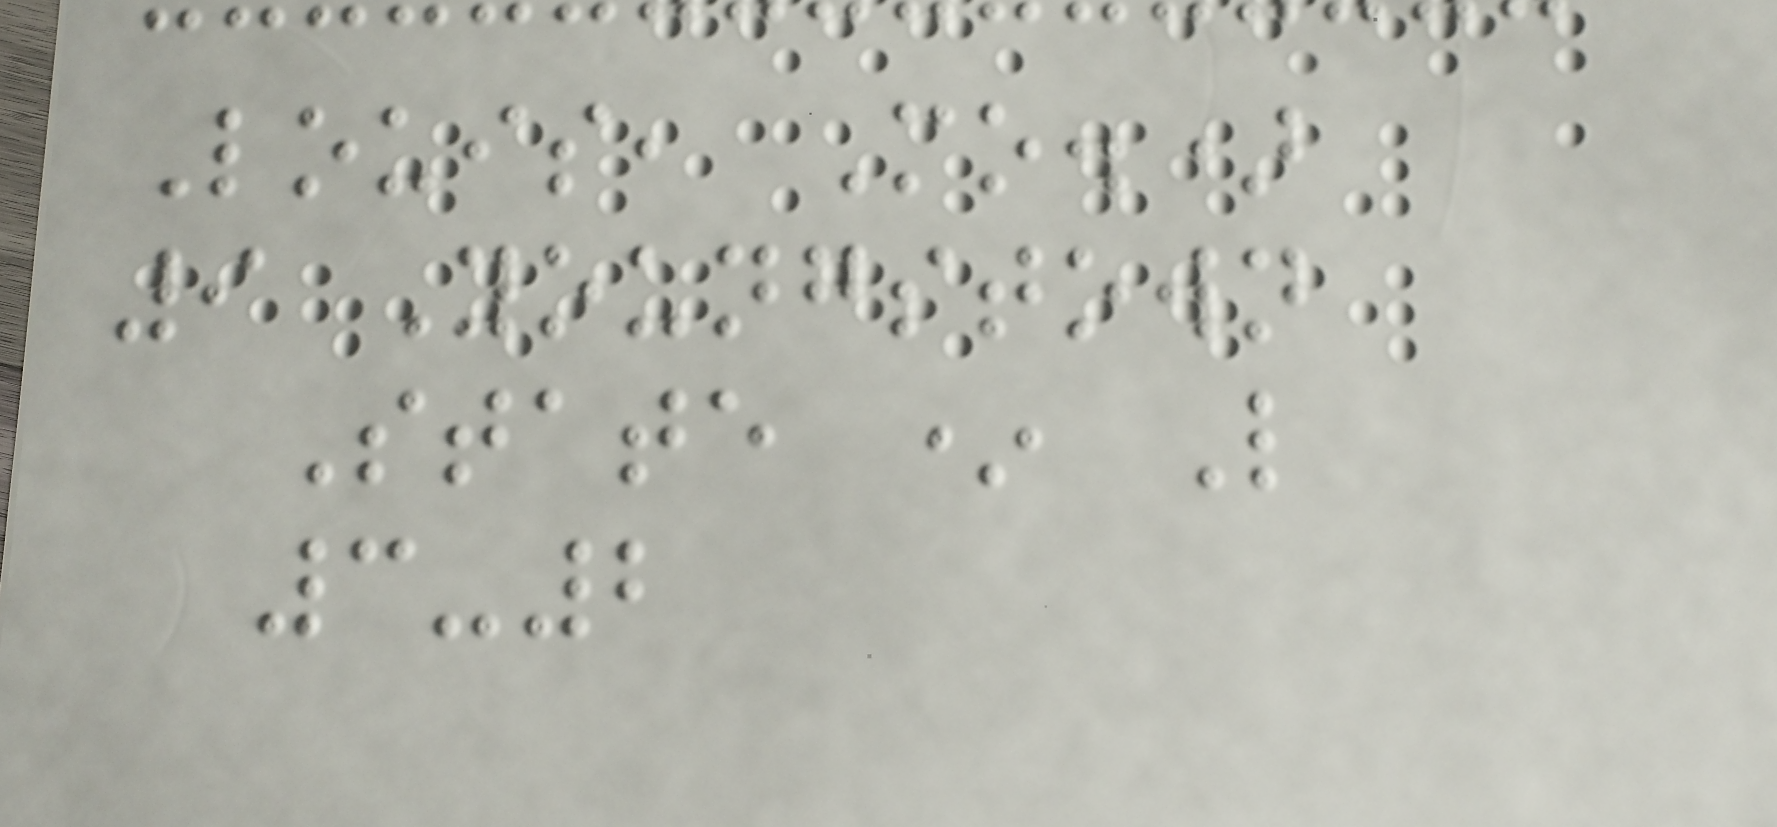Louis, Mo.)
9 Youngstown
State * L
3-2
